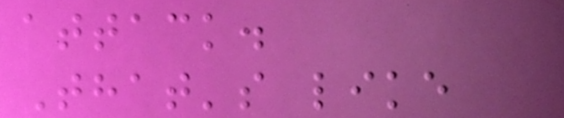attack.
That's like
